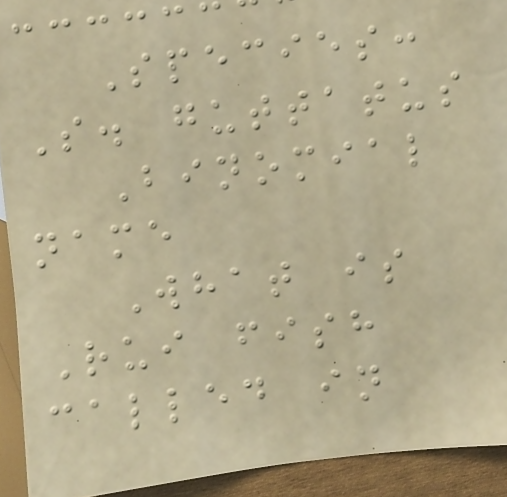Species:
S. guttatus
Binomial
name
What is
Rui fish
called in
